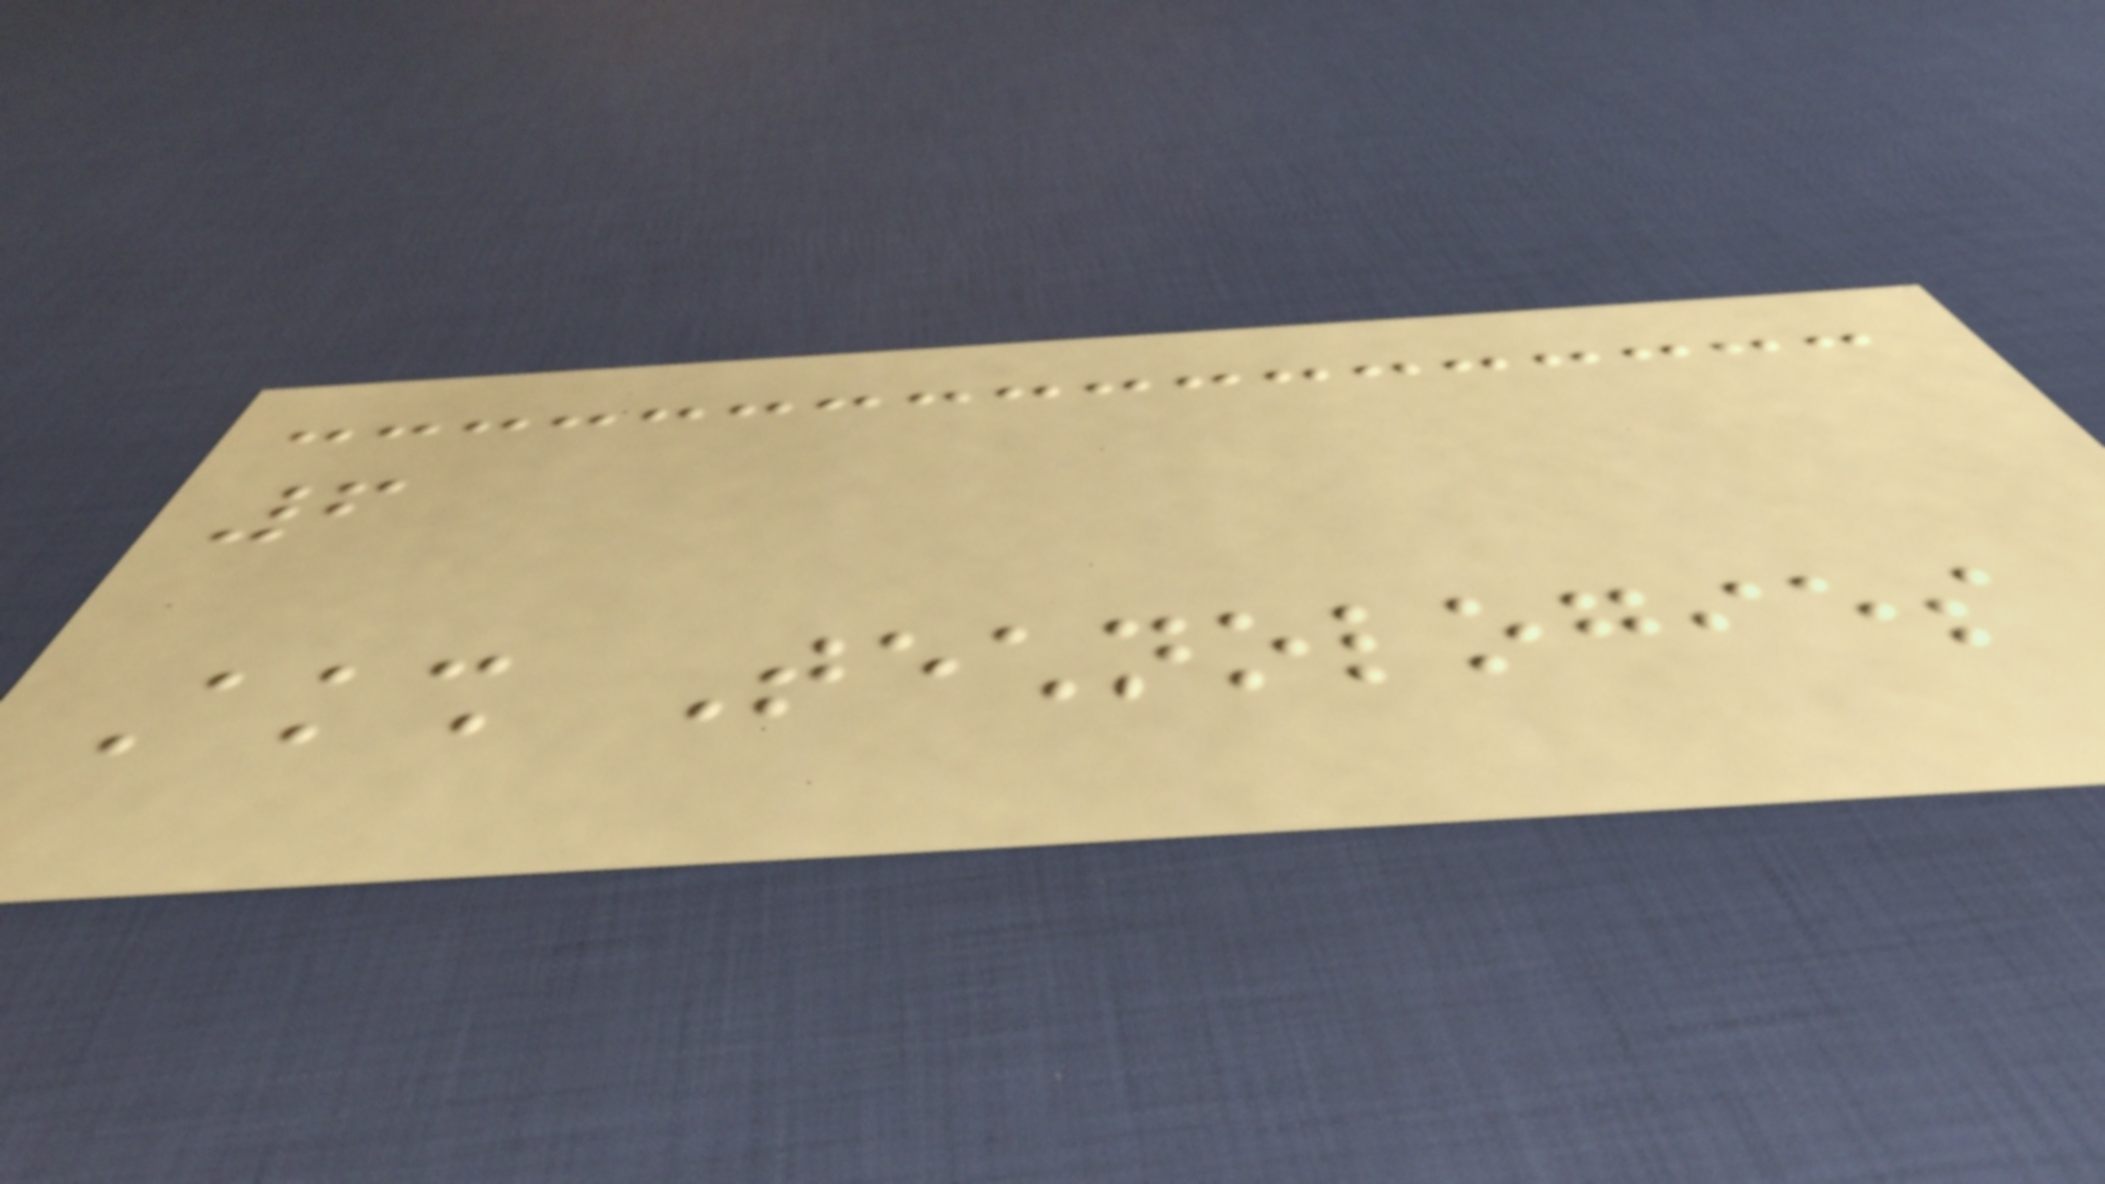6
Aksh Technologies
